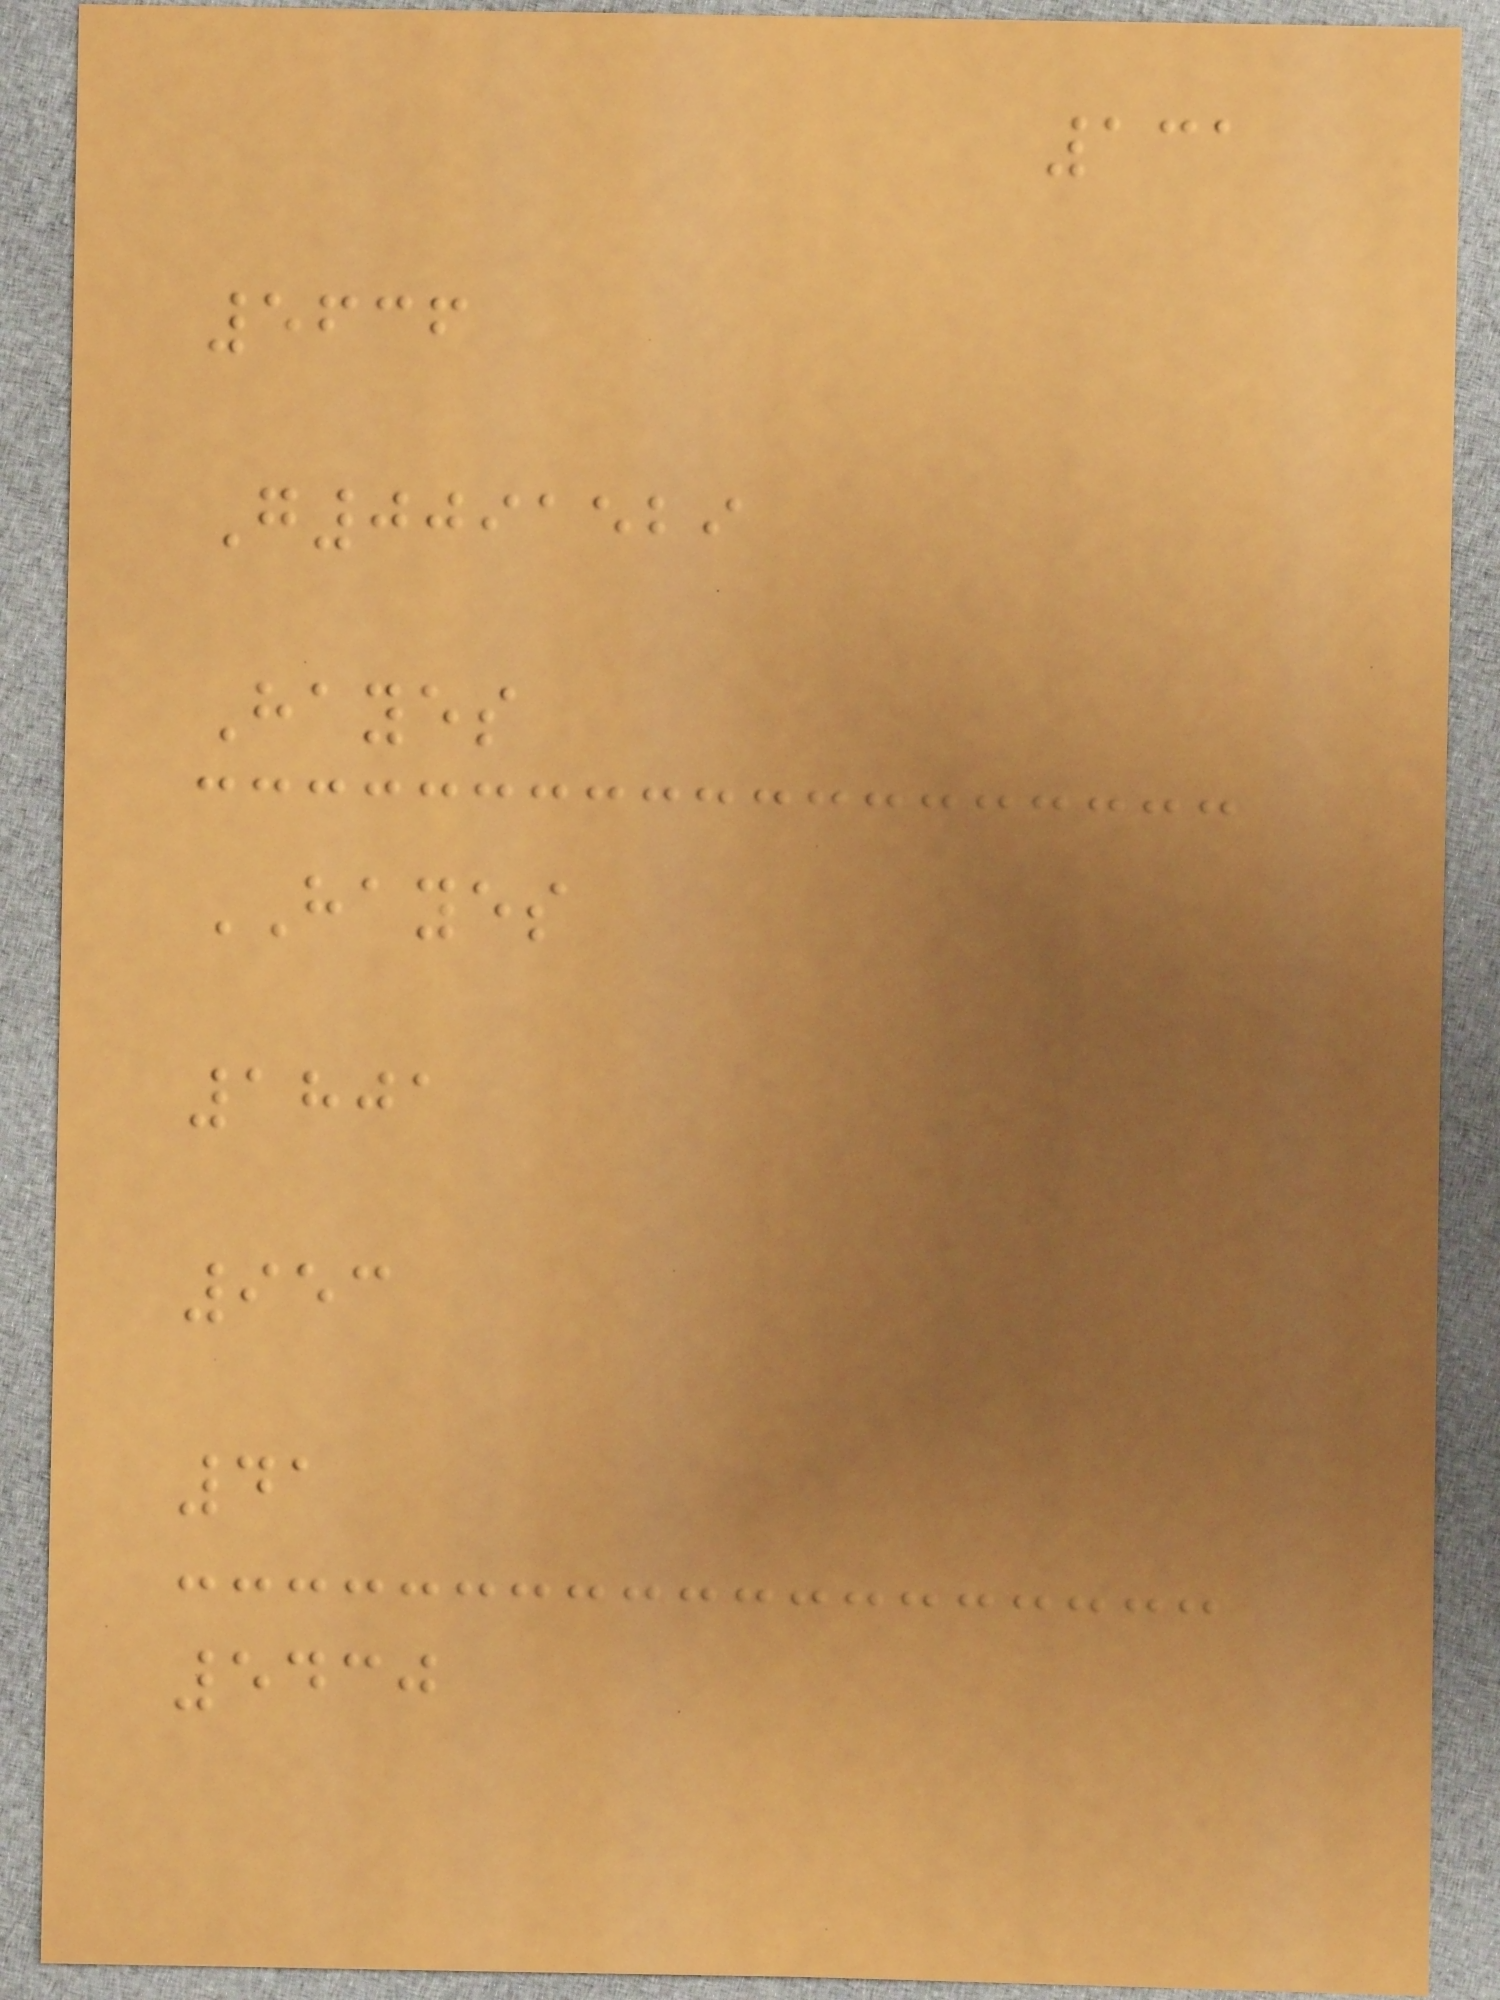131
5636
G0091529
Hayes
HAYES
1801
953
41
5430
